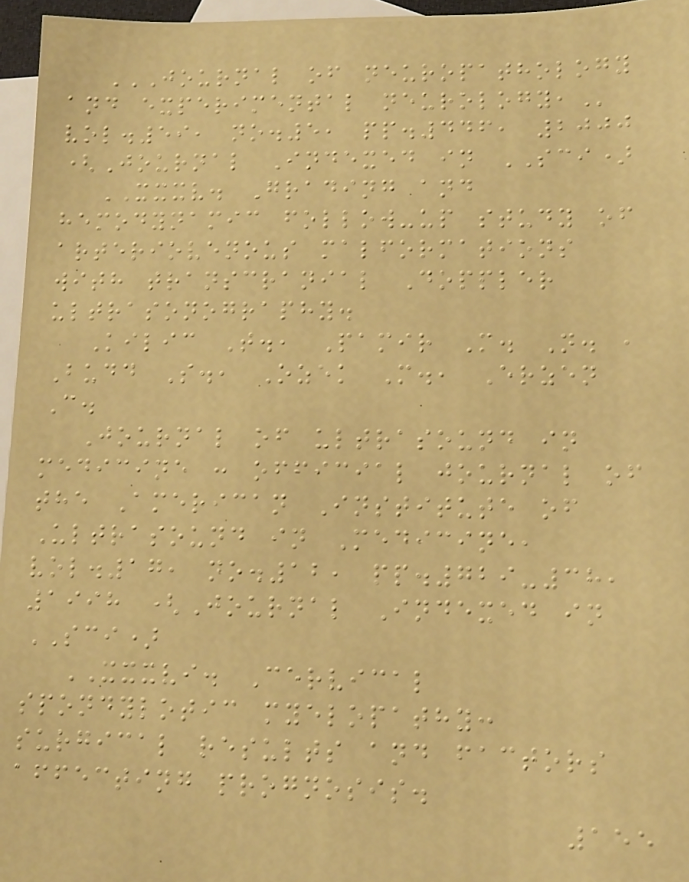JOURNAL OF NEUROPATHOLOGY
AND EXPERIMENTAL NEUROLOGY,
vol.59, no.5, pp.446, 2000
(Journal Indexed in SCI)
XXXV. Grading and
hemodynamic follow-up study of
arteriovenous malformations
with transcranial Doppler
ultrasonography.
Kilic T., Pamir M. N. ,
Budd S., Ozek M., Erzen
C.
Journal of ultrasound in
medicine : official journal of
the American Institute of
Ultrasound in Medicine,
vol.17, no.12, pp.729-38,
1998 (Journal Indexed in
SCI)
XXXVI. Cervical
spondylotic myelopathy:
surgical results and factors
affecting prognosis.
155
